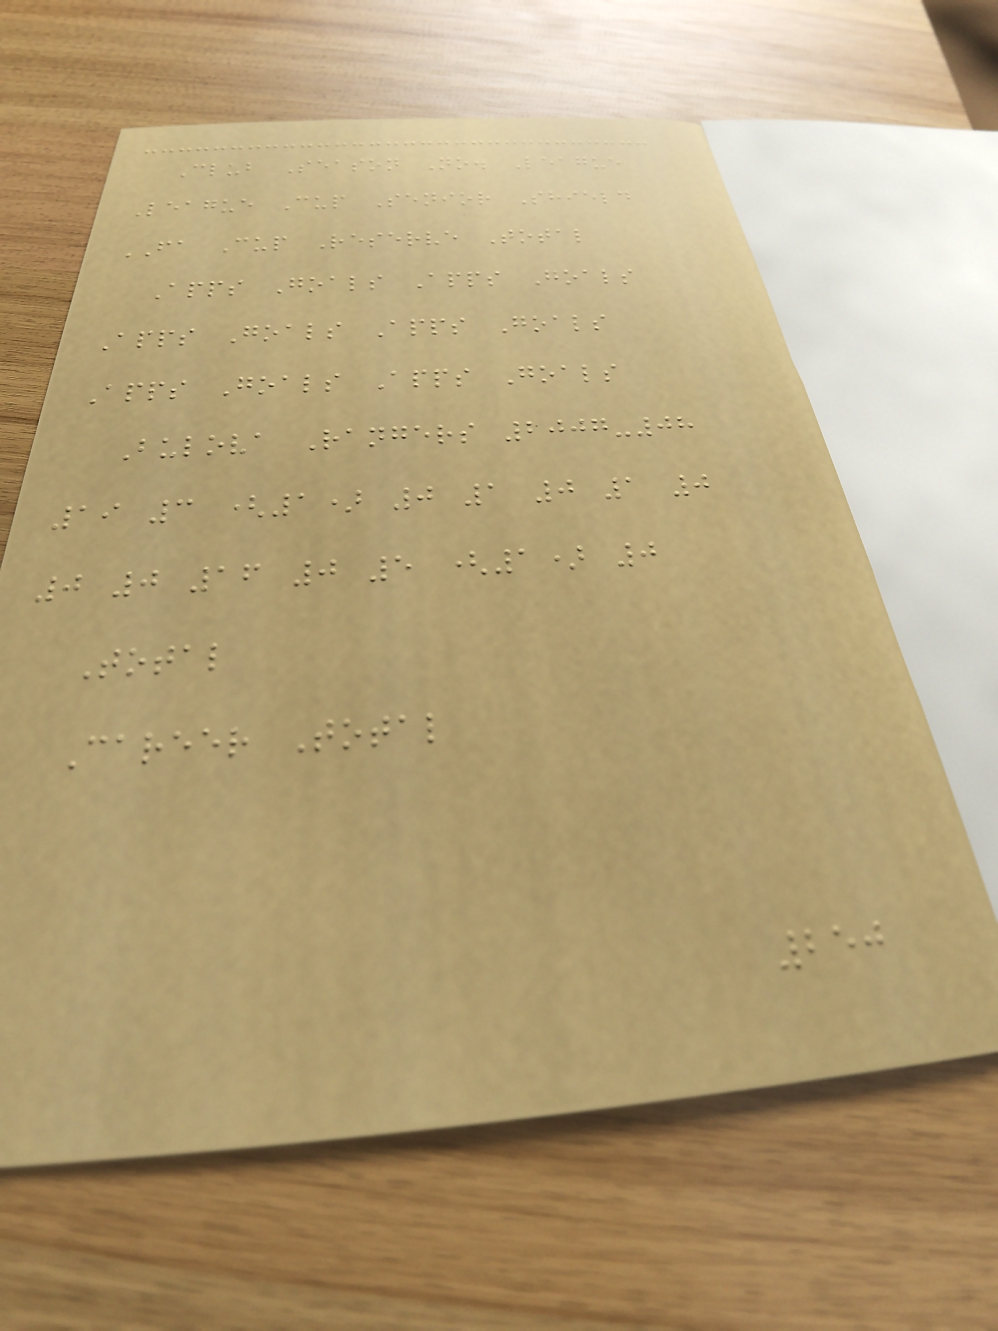Club Season No. League
League Cup Senior Shield
FA Cup Reserve Total
Apps Goals Apps Goals
Apps Goals Apps Goals
Apps Goals Apps Goals
Bulova Rangers 2007-08
19 3 (1) 0 1 0 1 0
0 0 16 0 5 (1) 0
Total
Career Total
250
